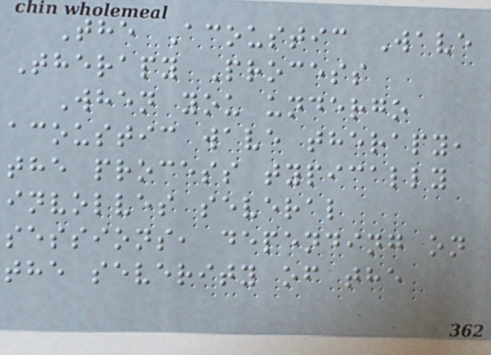The Acoustic Wave
Therapy Process
When you undergo
acoustic wave therapy,
the process typically
involves several
sessions, depending on
the severity of the
